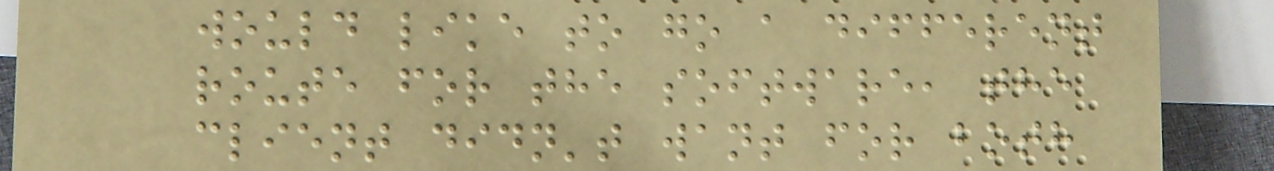would like to go a different
route for the software, the
client didn't want for both
